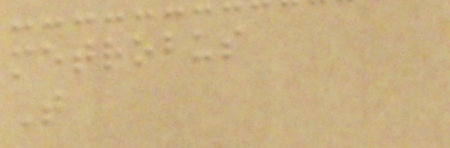metrobus
T
